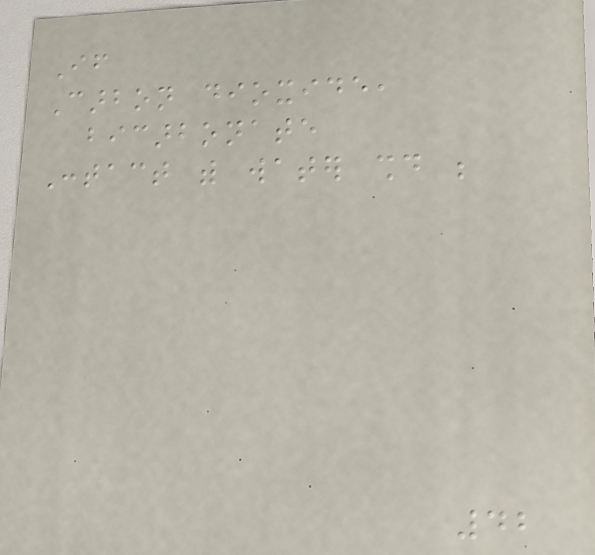If
Carbon dioxide,
bicarbonate
Contact with water should be
42
